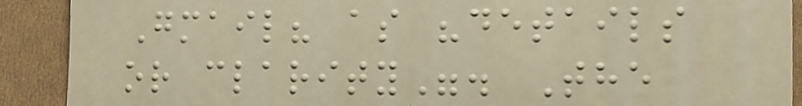Gmail? as "details
or clarity". The
